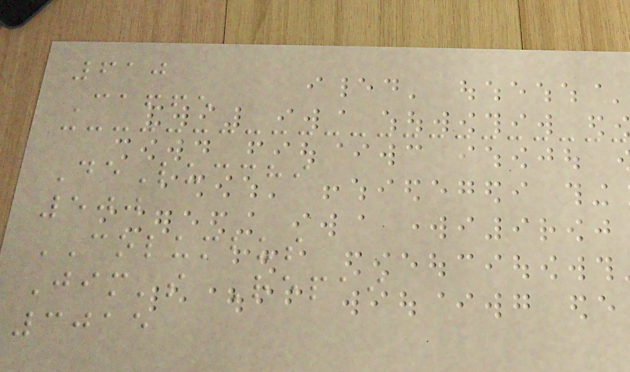610
Caffe
DeLucchi
500
COLUMBUS
Jim's Repai
3015
